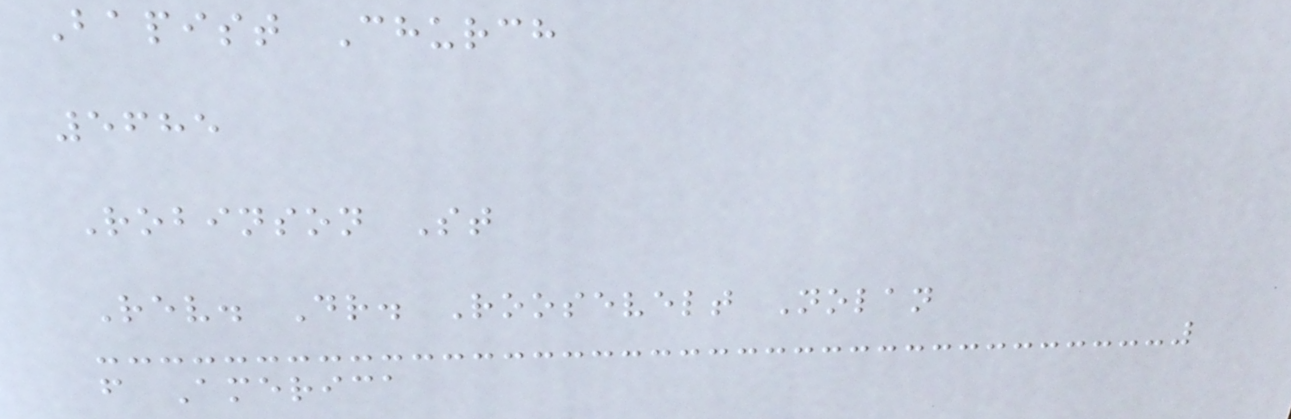Bapist Church
5685
Robinson St
Rev. Dr. Roosevelt Nolan
f America
